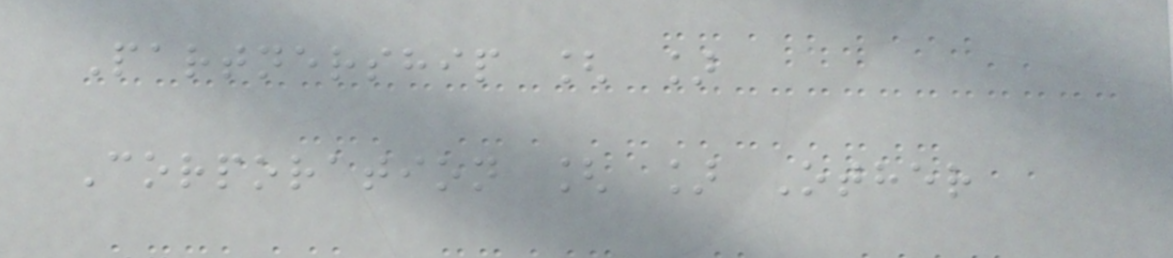Partnership [ ]
Corporation [ ] Other
